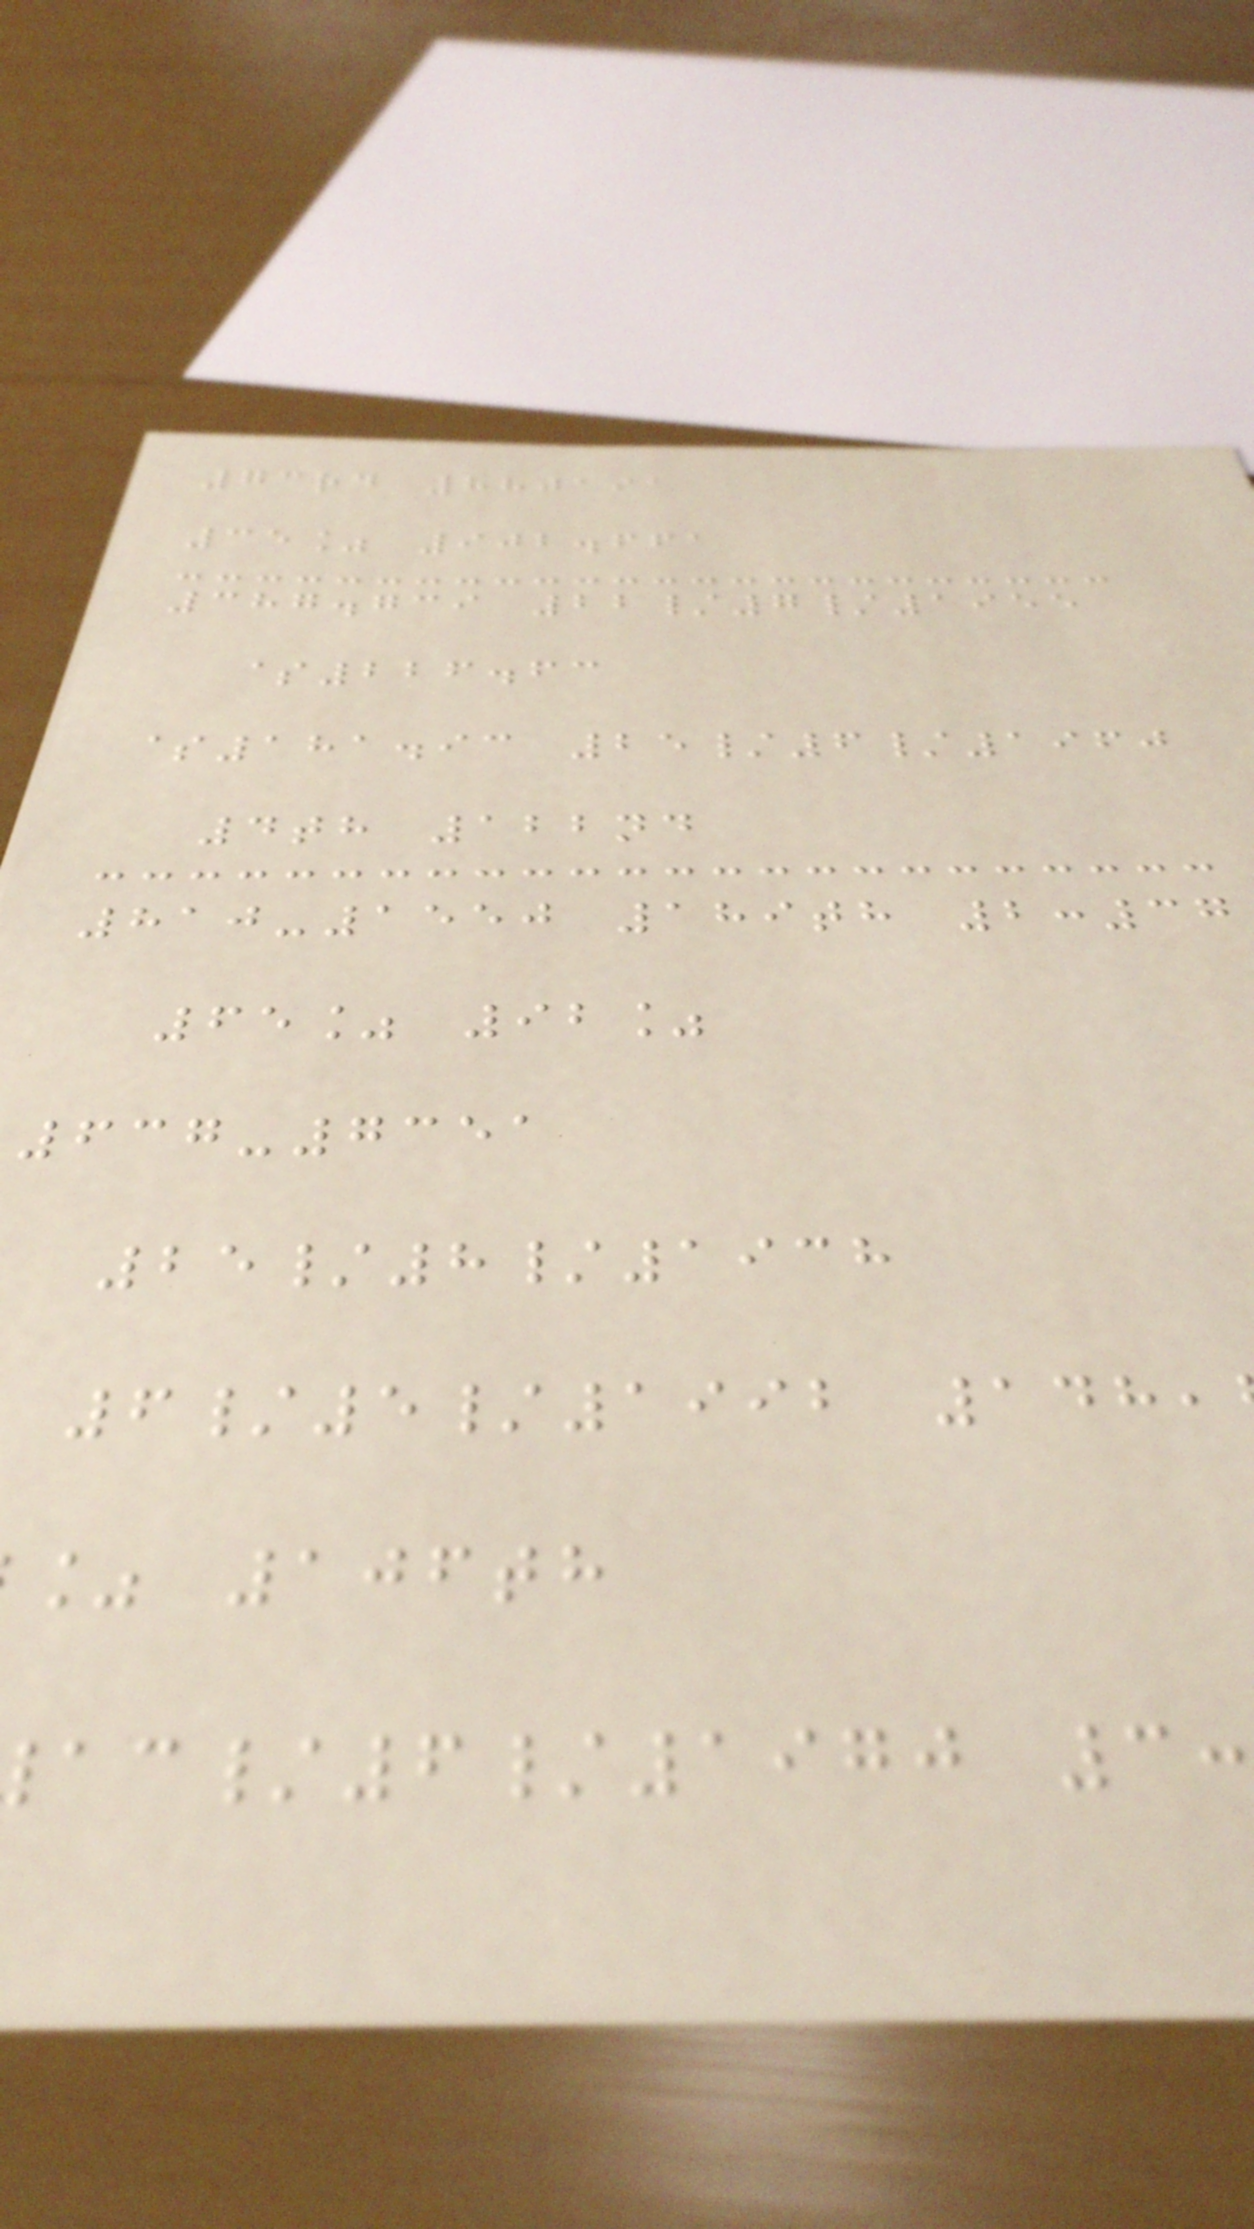73rd 880191
35% 902.661
387.739 22/7/1955
$226.63
$181.93 25/6/1960
4th 122nd
810-1550 189th 2:37
65% 92%
637-7351
25/8/1938
6/5/1992 148,
% 106th
/6/1970 3:
